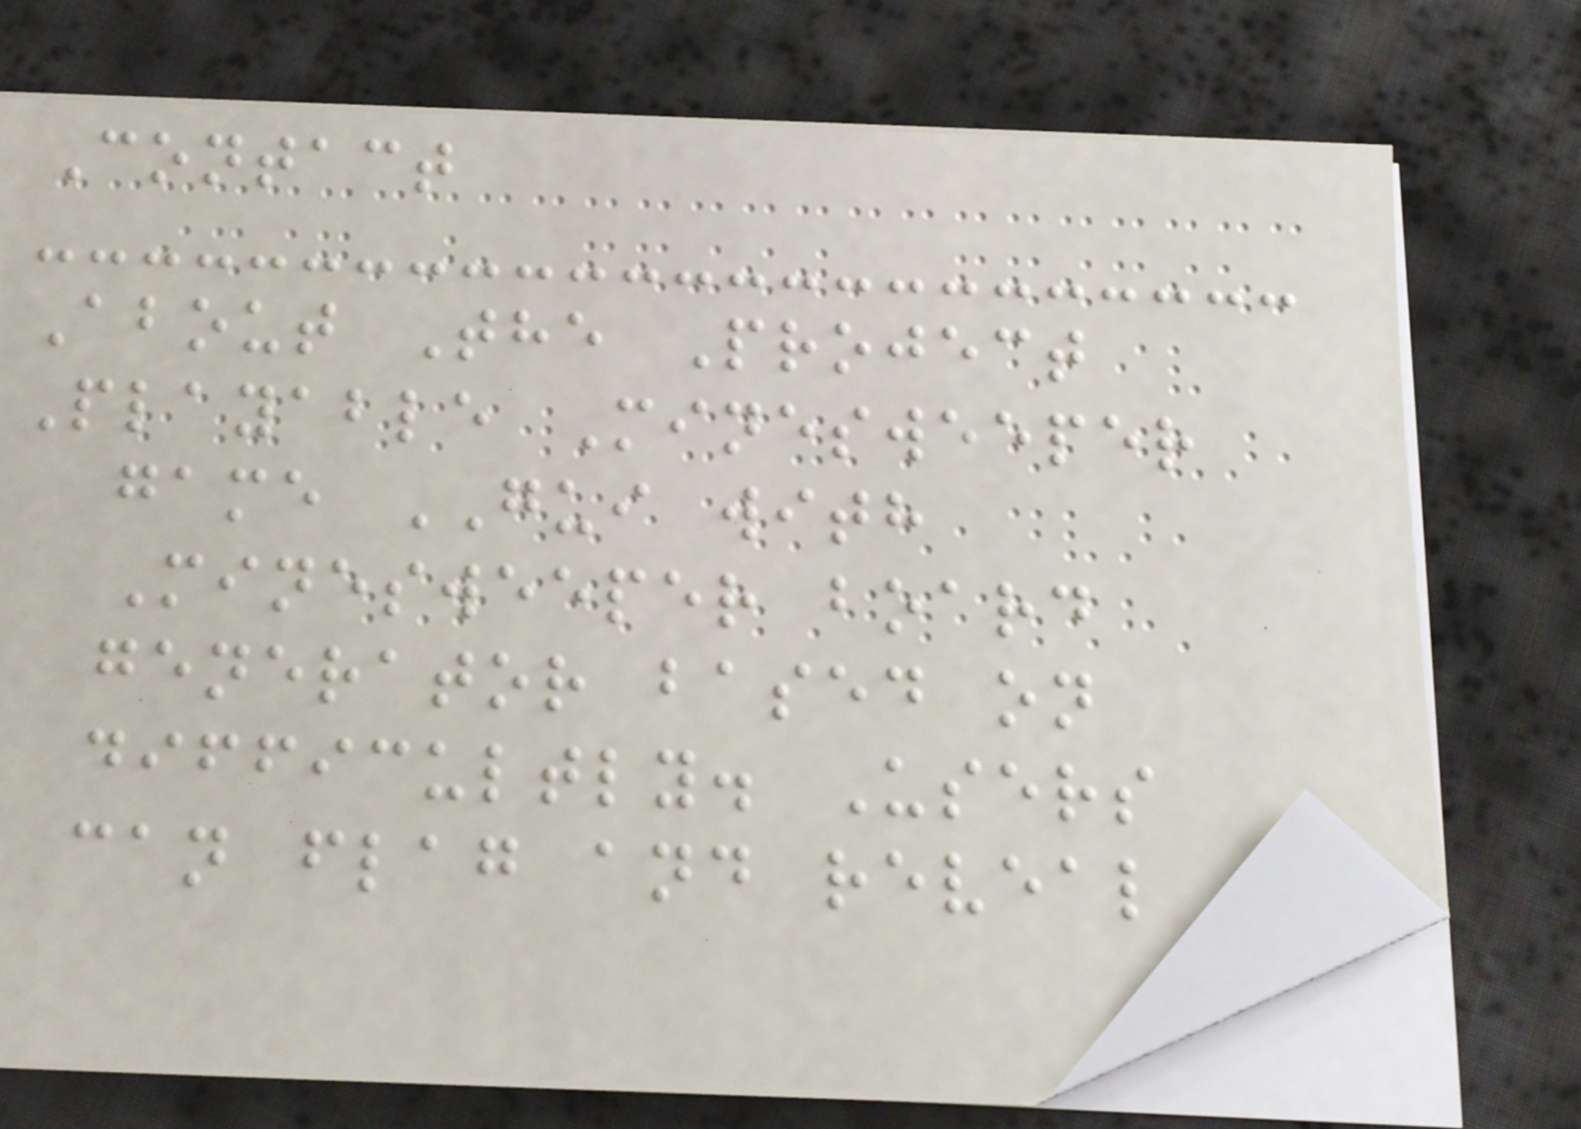Contact
About The Project
Playable Minesweeper
game GUI with
Minesweeper board
generator based on
difficultly. Users
can flag and reveal
